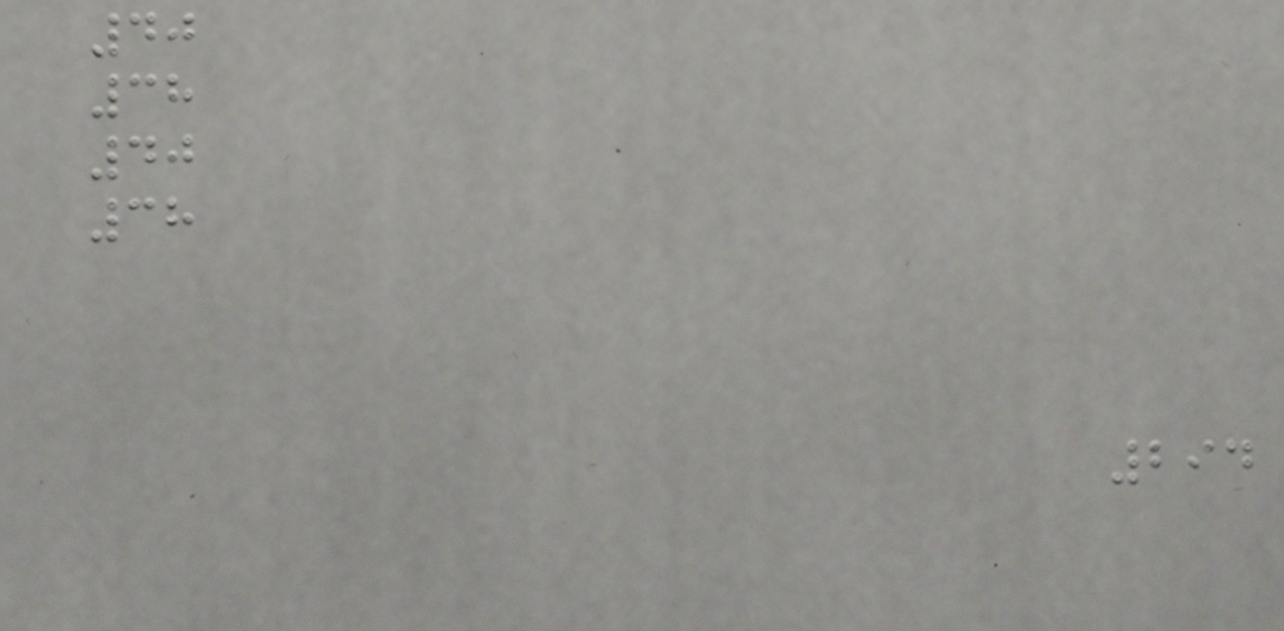40
38
40
38
294
